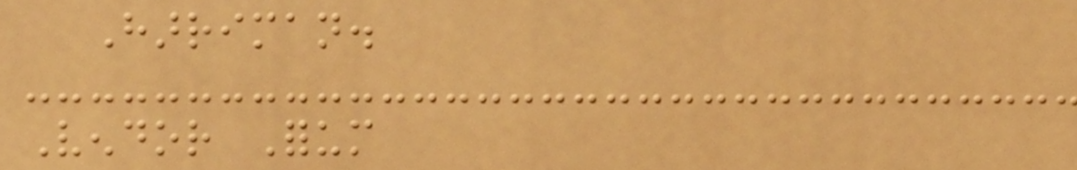Harriman.
Vendor Forum
